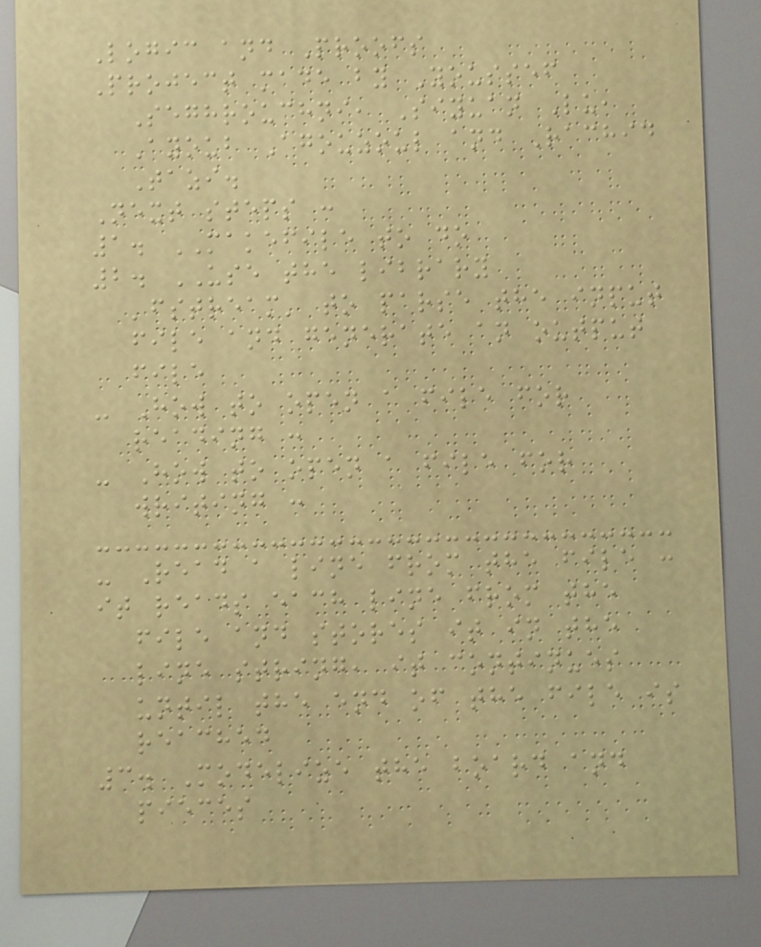Logic and Proofs
Project made by Youssef
Seghrouchni, Siyuan Lu,
Ayoub Agouzoul and Rachid
Tazi.
Next steps :
1. MAKEFILE to do
2. USE the library
'fstream' to parse the input
file and generate an output
file
- How to open a file for
reading :
- How to open a file for
writing :
- Read a line from the file :
it reads each line from the
file and stores it in the
line string, it continues
until the end of the file is
reached
3. Modelize the board and
pieces
